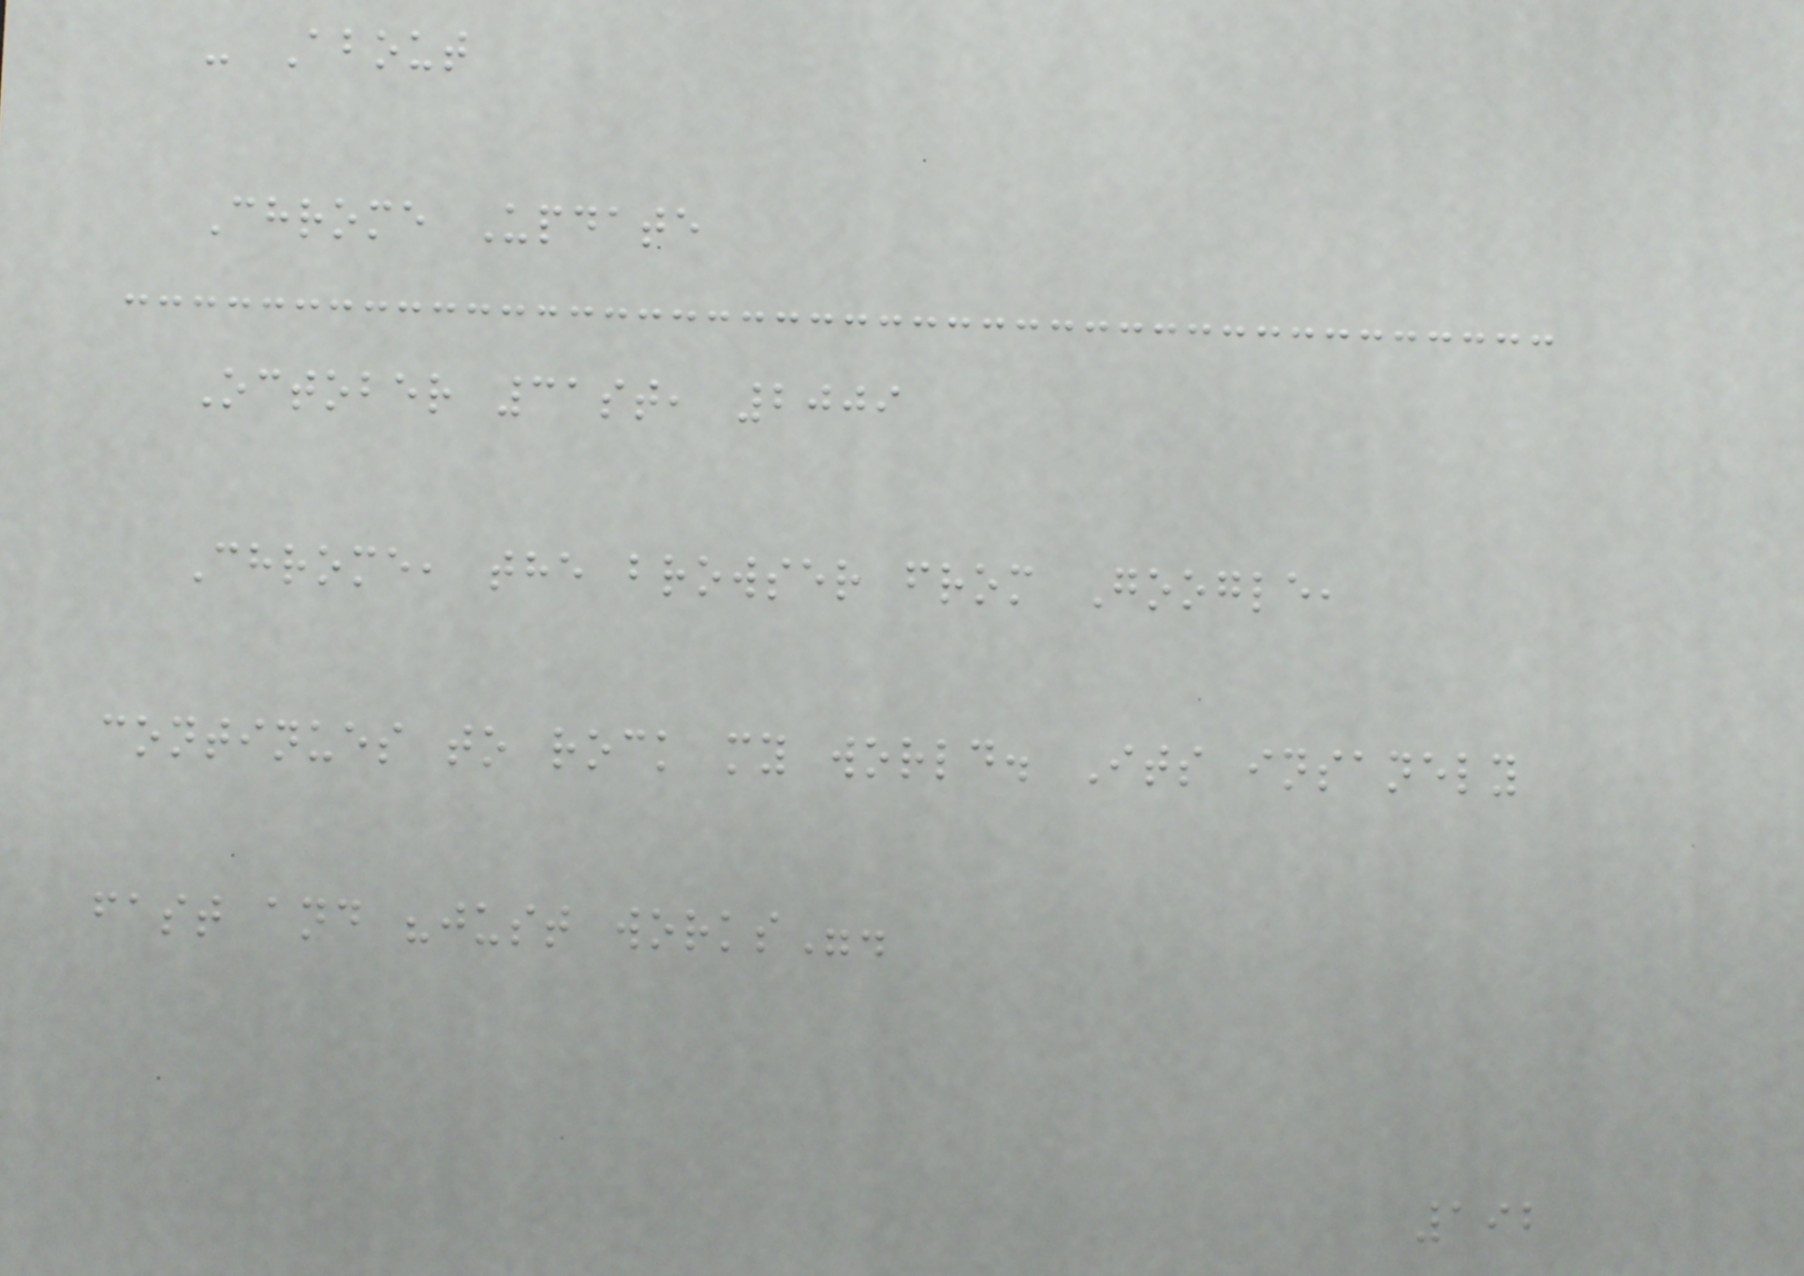- About
Chrome Update
October 31st, 2009
Chrome, the browser from Google,
continues to rock my world. Its insanely
fast and "just works".
192
